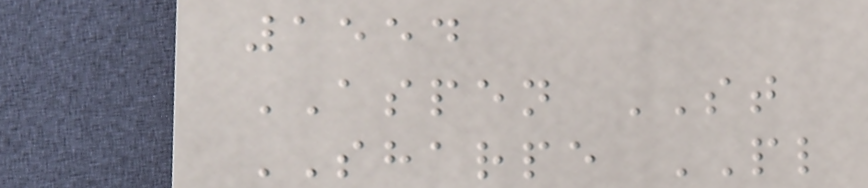1554
ASPEN ST
SHARPE PL
